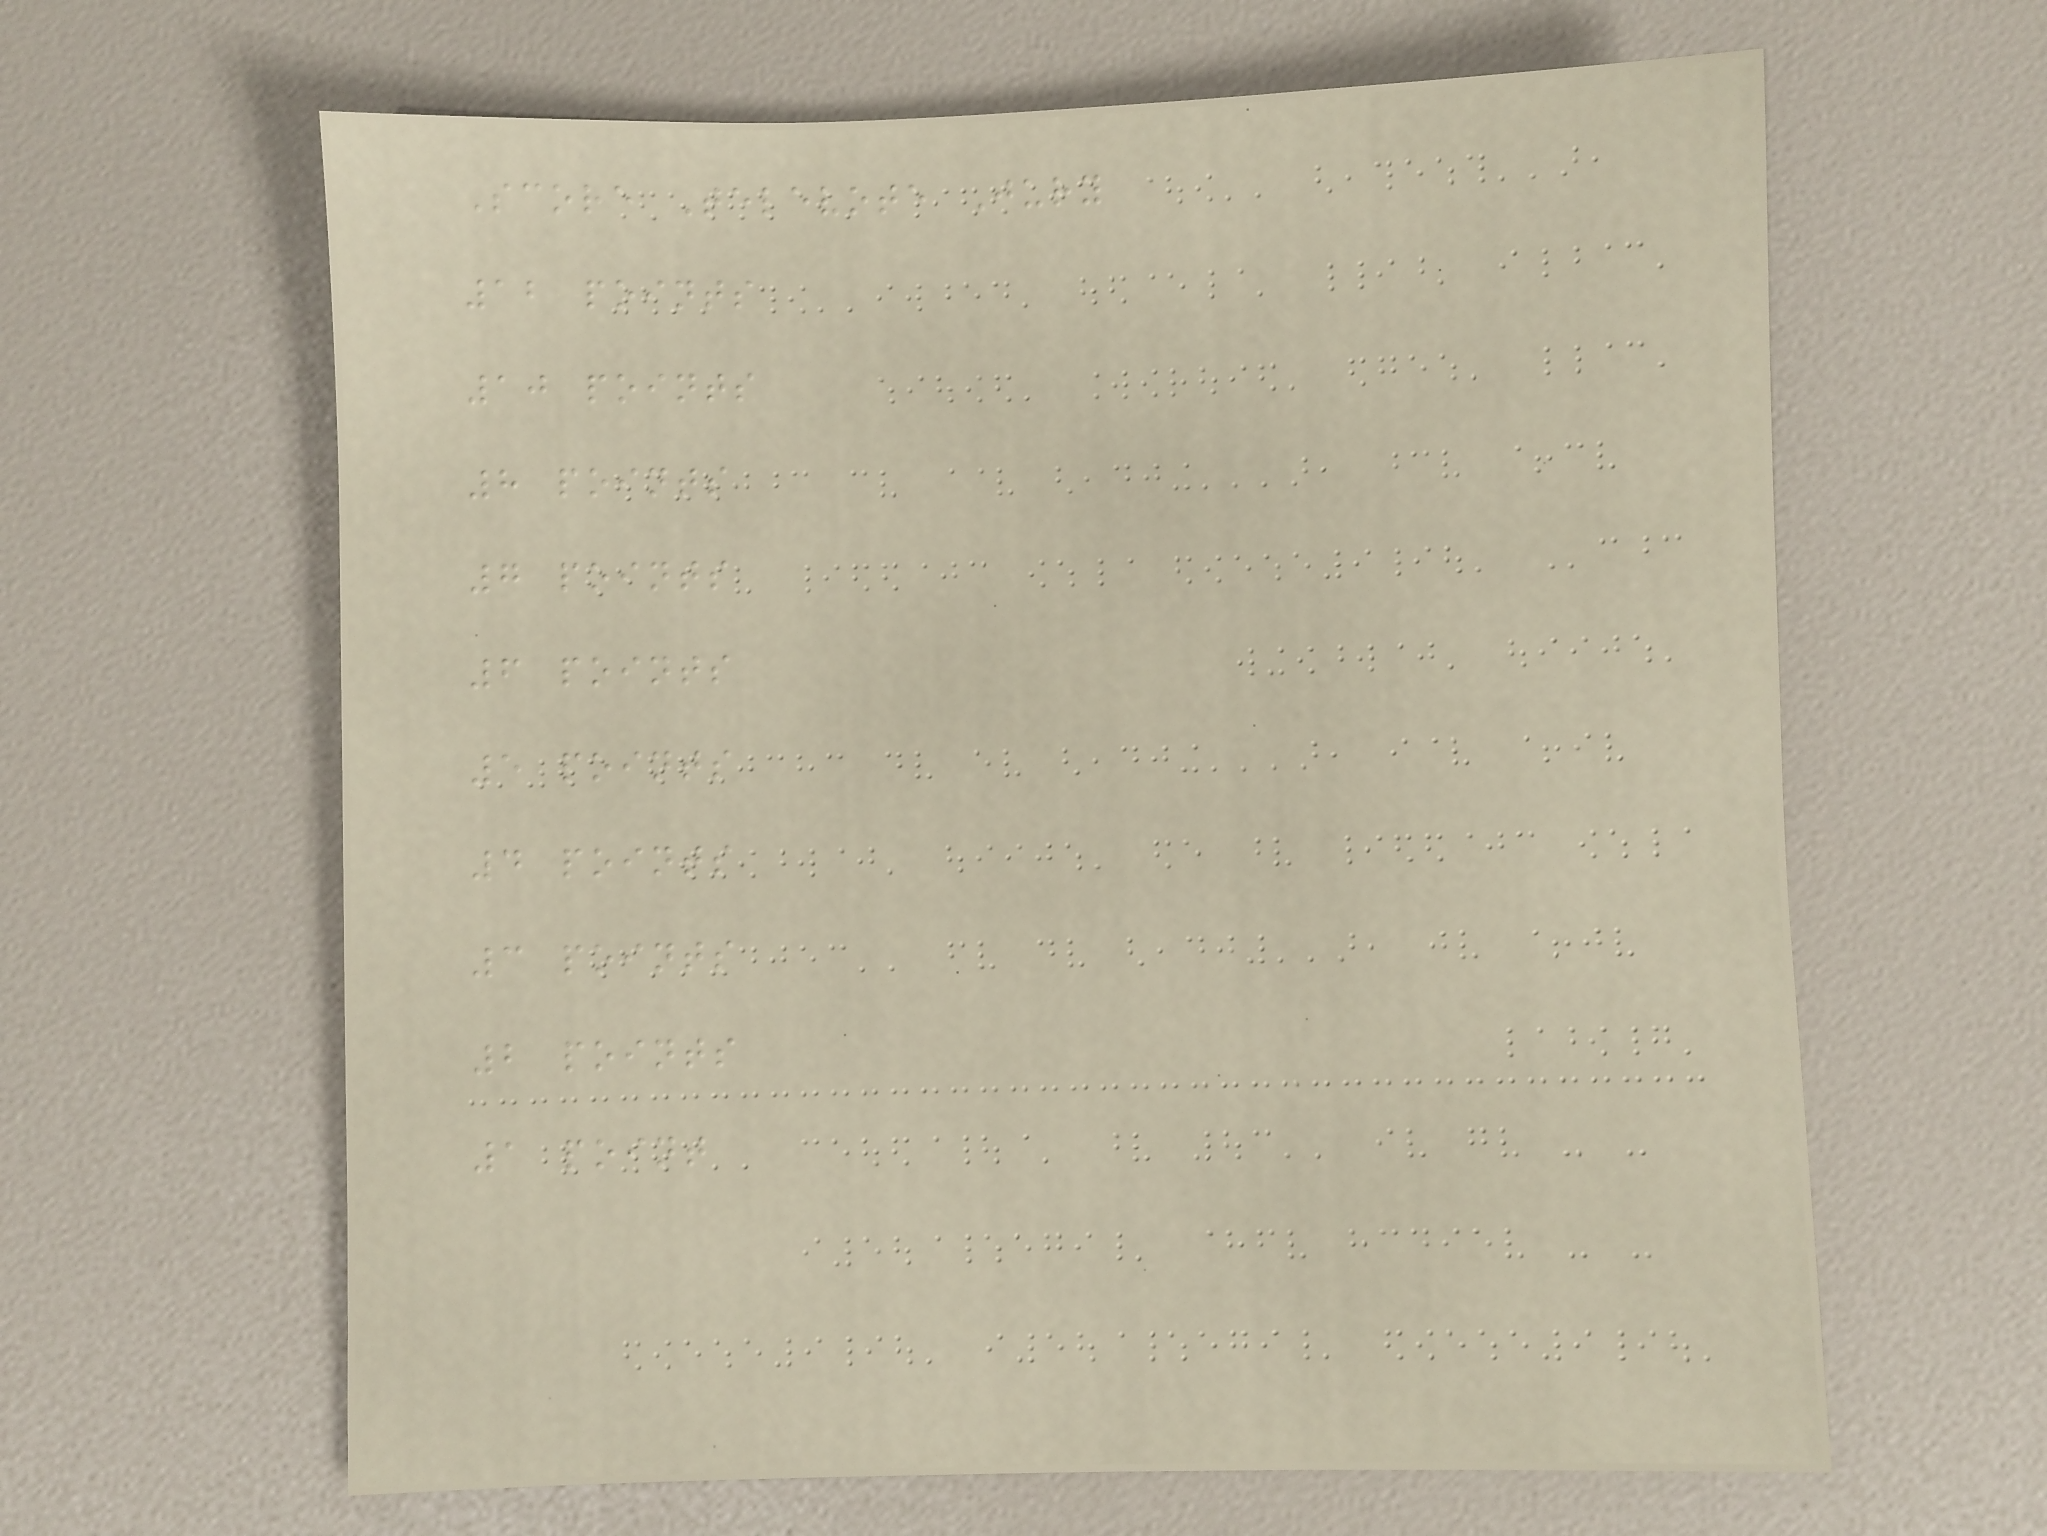Score Televote Jury
12 points
10 points
8 points
7 points
6 points
5 points
4 points
3 points
2 points
1 point
